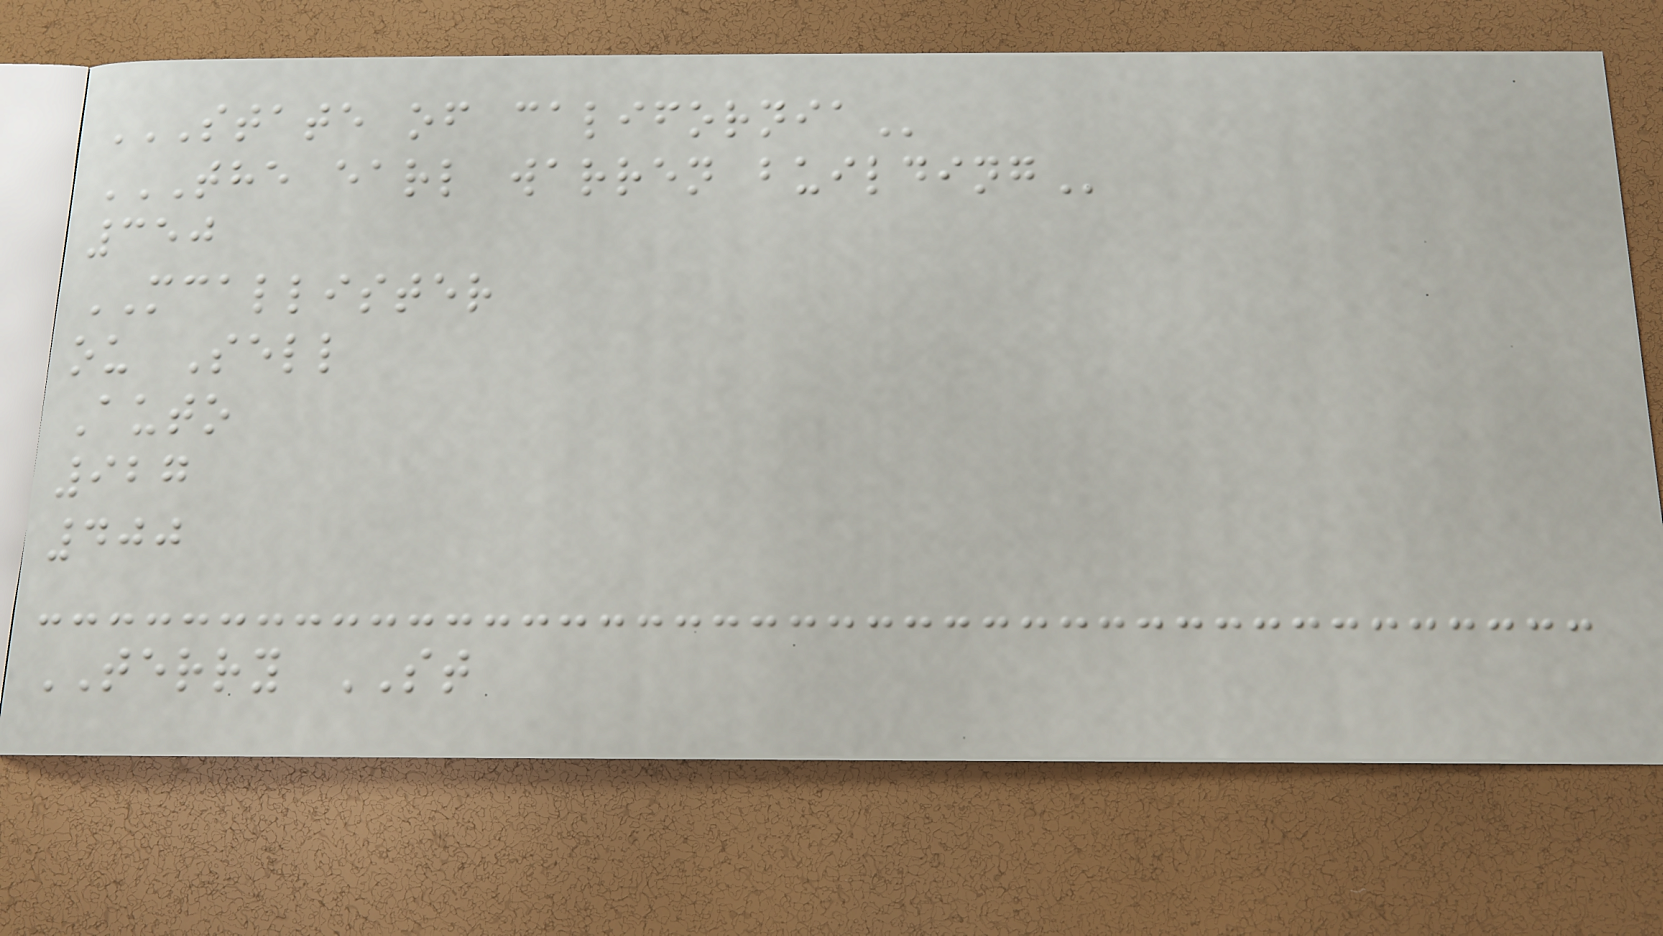STATE OF CALIFORNIA
THE EARL WARREN BUILDING
350
MCALLISTER
ou Sell
Auto
927
400
TERRY ST
